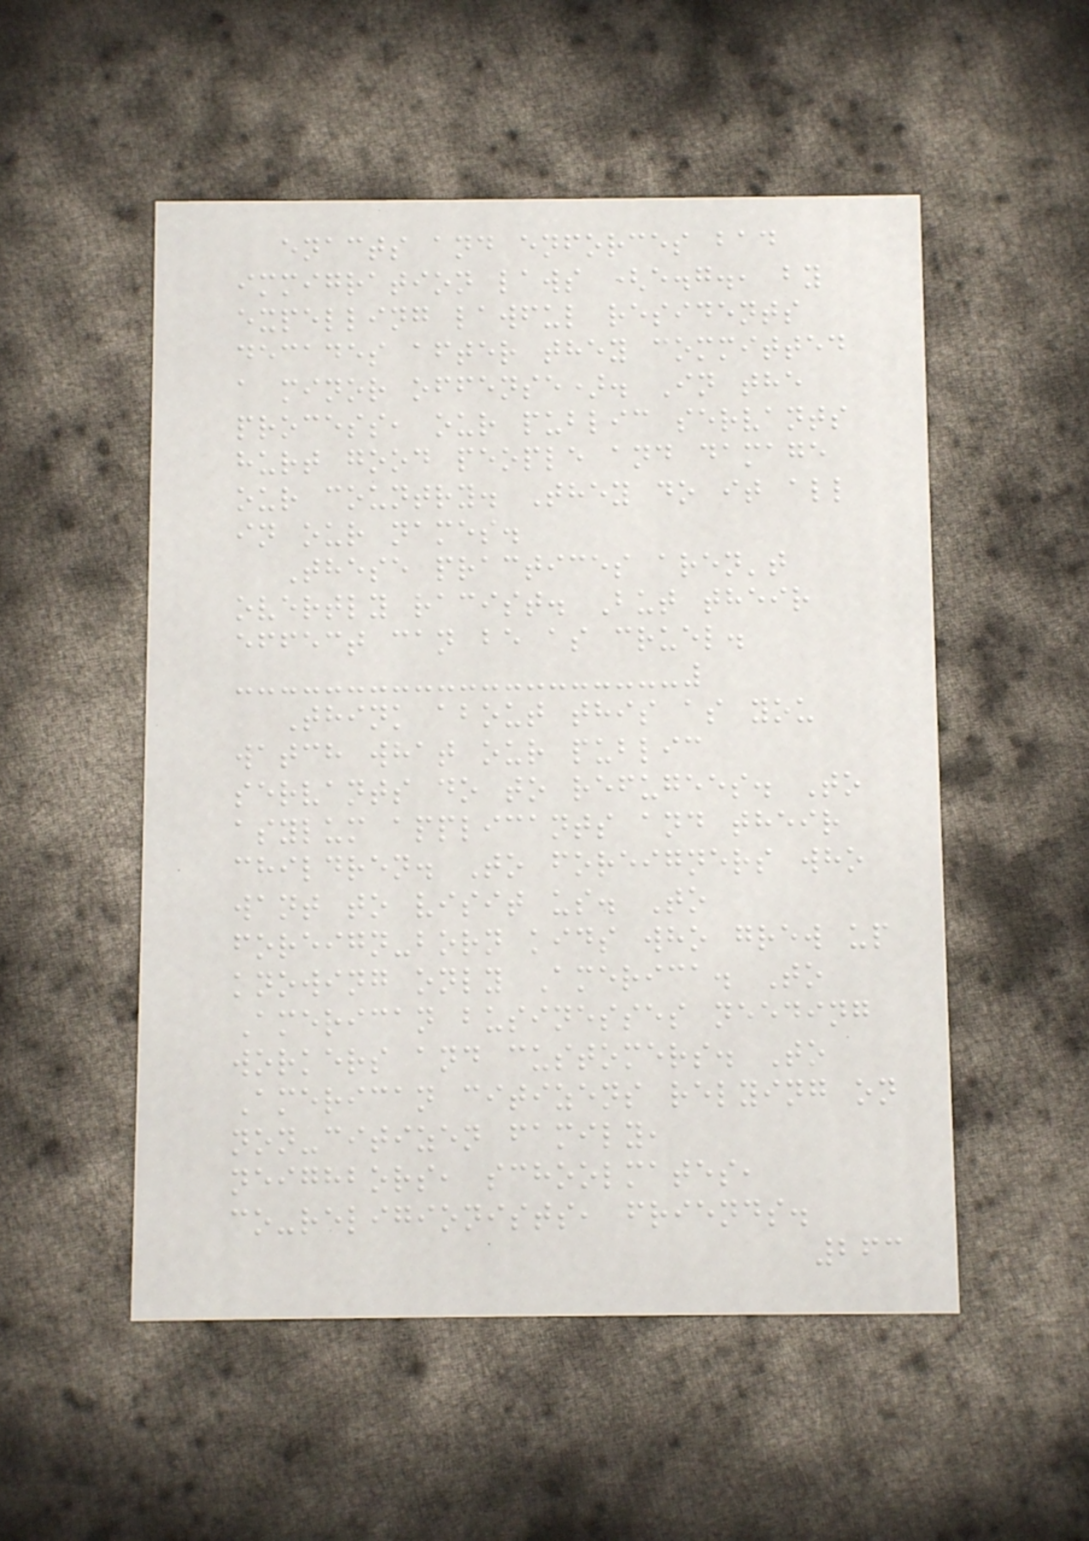enacts and enforces bad
immigration laws (e.g., by
expelling lawful residents
decades after they committed
a minor offense). In the
process, our public servants
hurt good people and damage
our country. They do it all
in our names.
These practices aren't
overtly racist. But their
effect can be as cruel.
Think about this as you
watch what our public
servants do to refugees. To
asylum applicants and their
children. To foreigners who
want to visit us. To
foreign-born kids who grew up
knowing only America. To
American businesses needing
workers and customers. To
American citizens relying on
non-citizen family,
neighbors, schoolmates,
co-religionists, friends.
263
